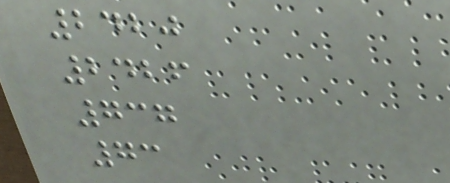2420
2426
737
73
